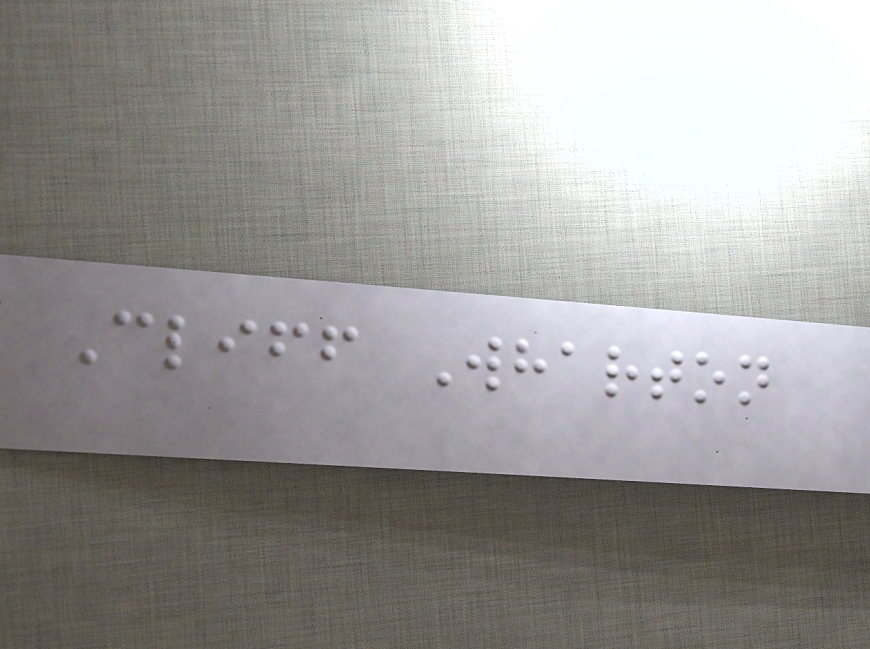Cliff Wharton
